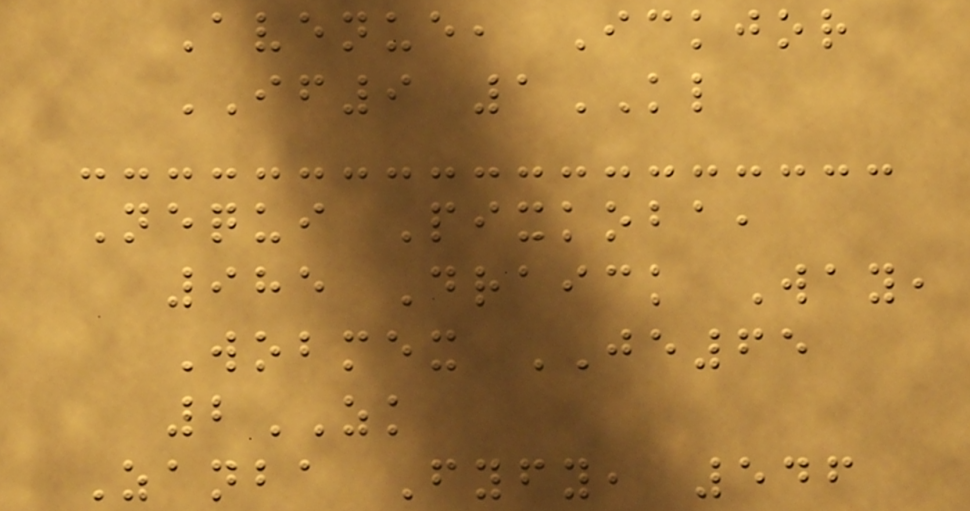Avenue, Ickjor
IF9 1KL
Nequi Pixkoba,
985 Draick Way,
Wobmex JE65
2ZK
Zanba Fyfy, 546
